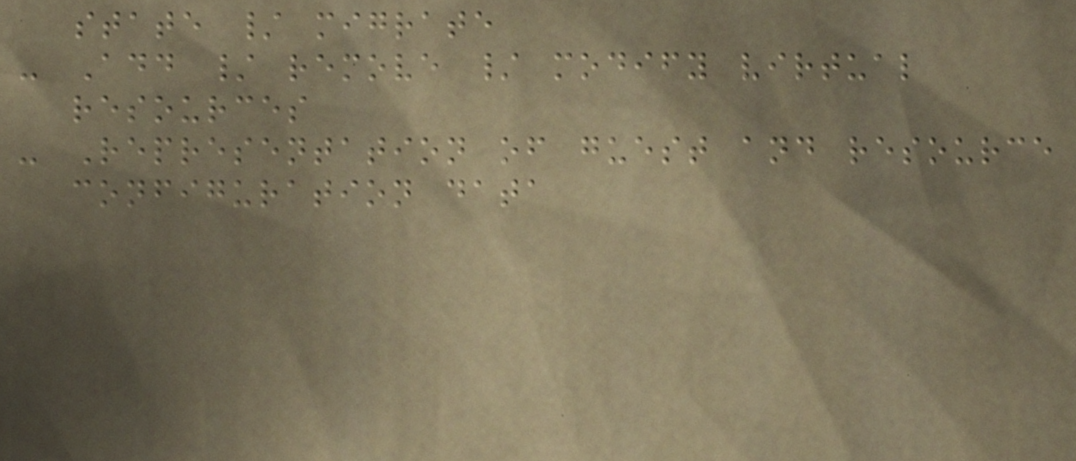state / migrate
- Add / remove / modify virtual
resources
- Representation of guest and resource
configuration data
